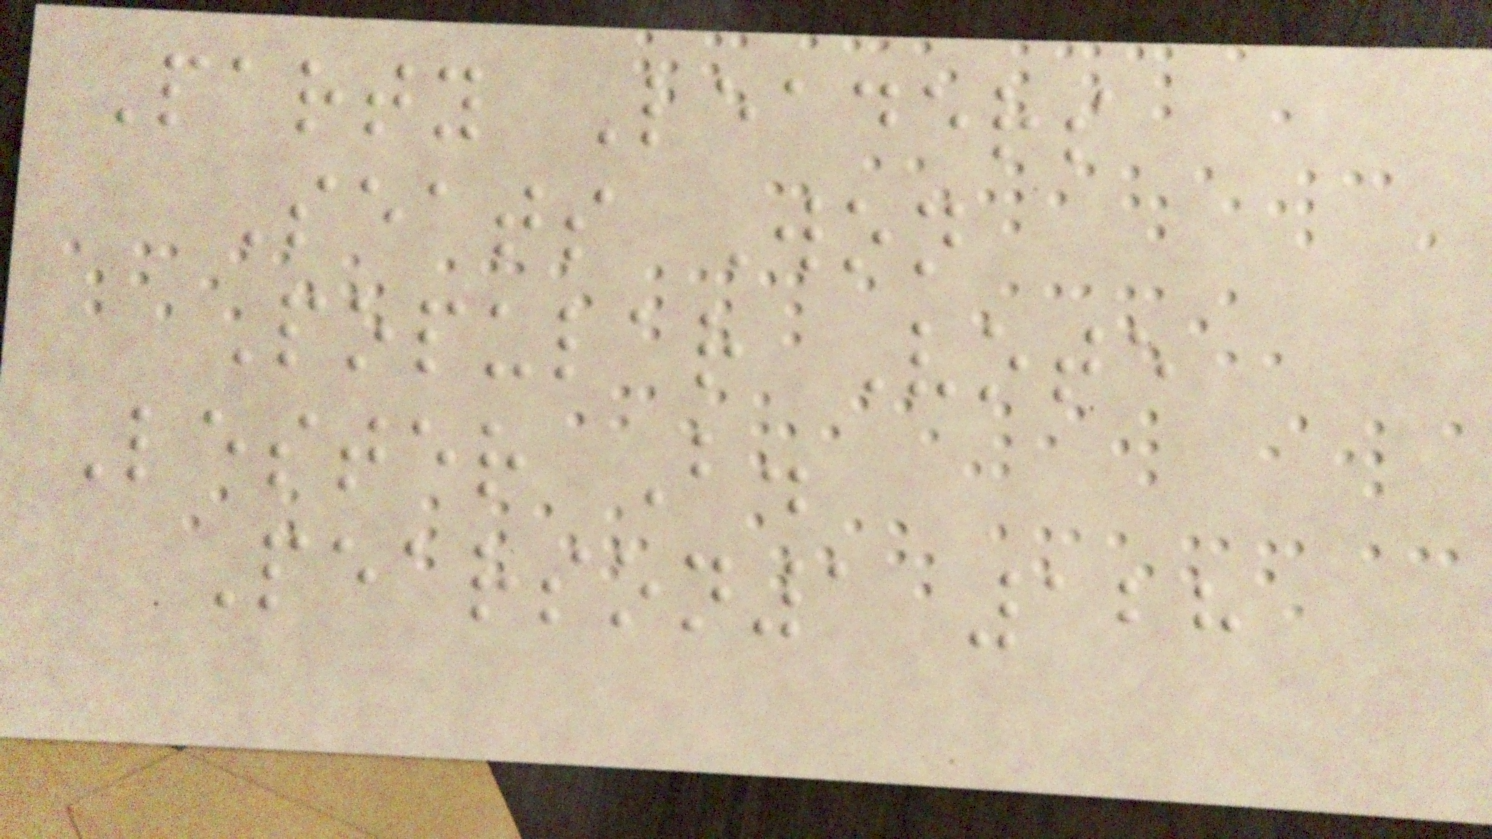Party Leaders
Seats Won
Popular Vote
Lester B.
Pearson1 128
